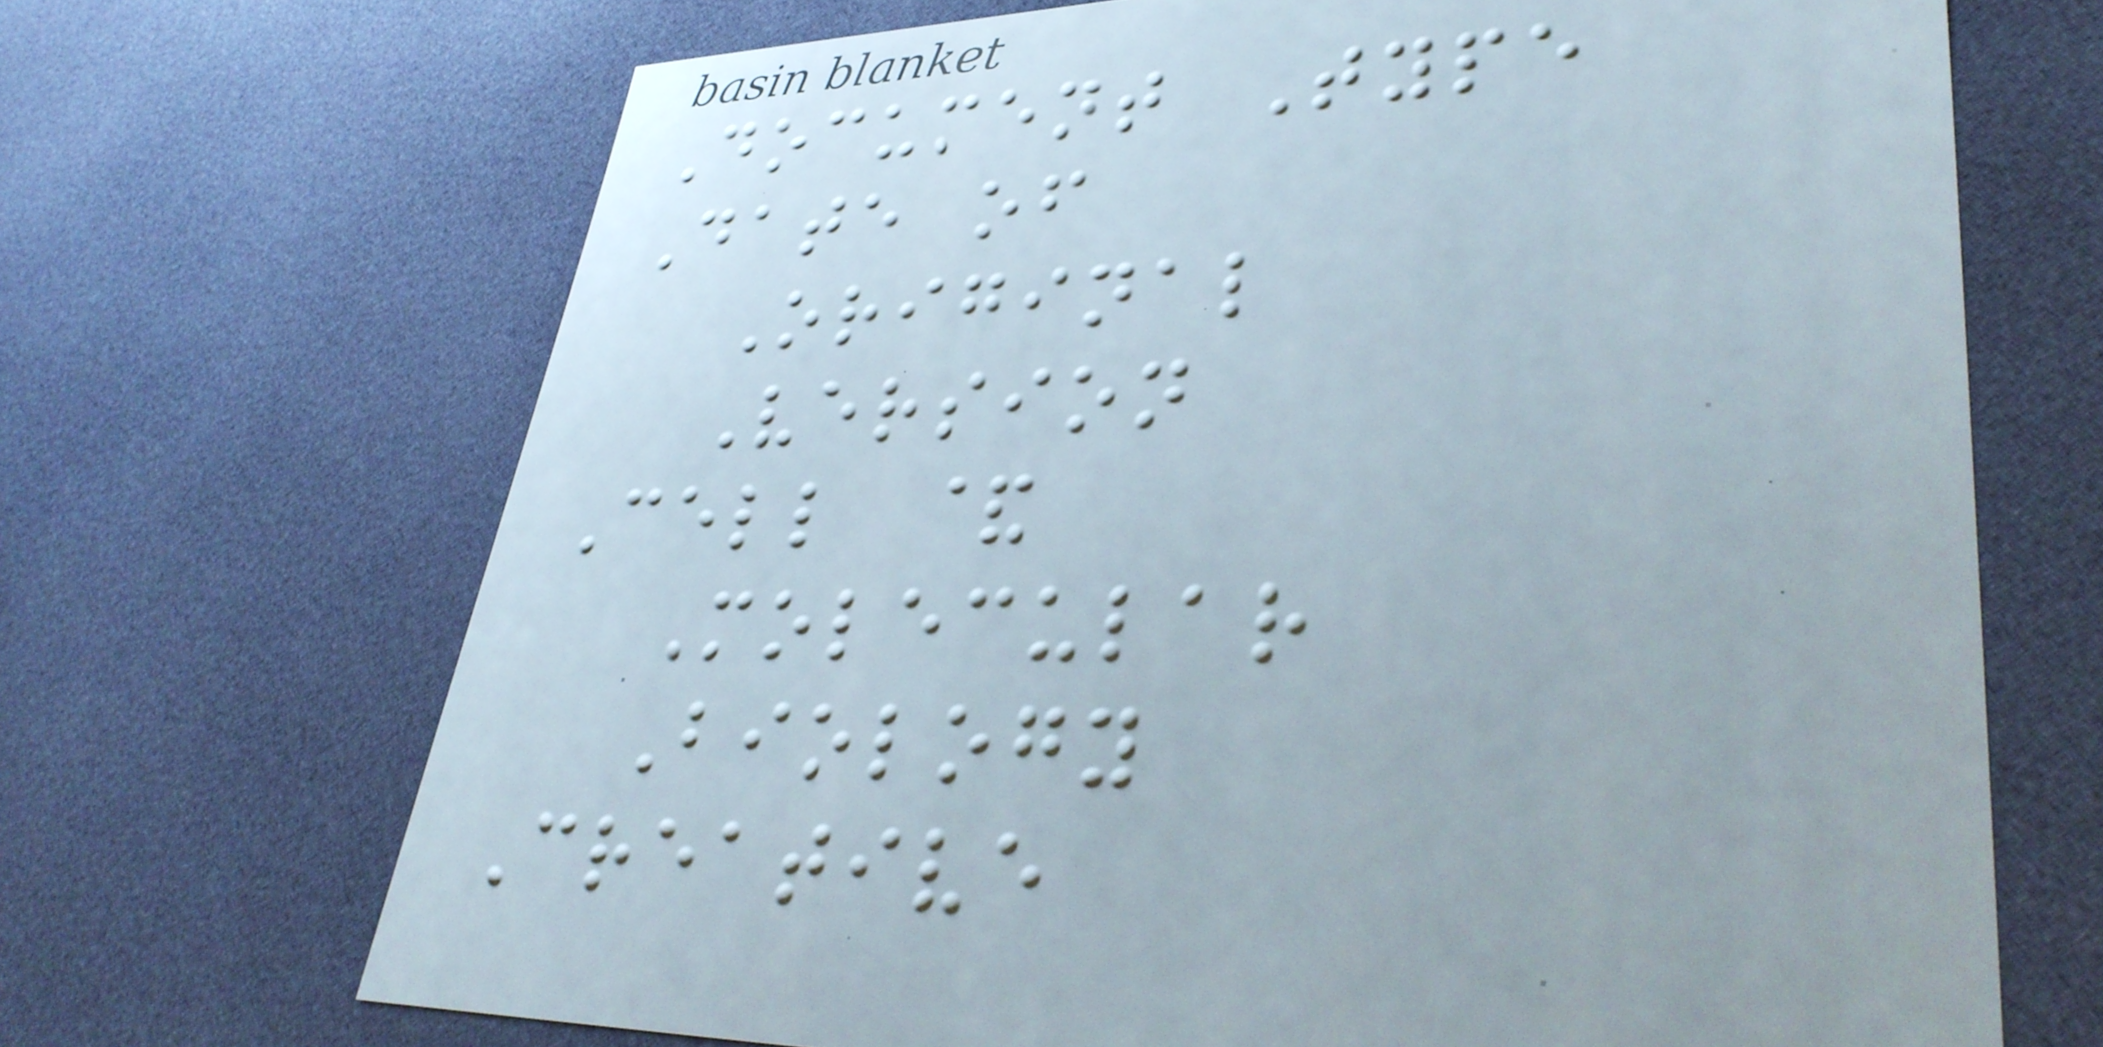Document Type
Date of
Original
Version
Cell &
Molecular
Biology
Creative
